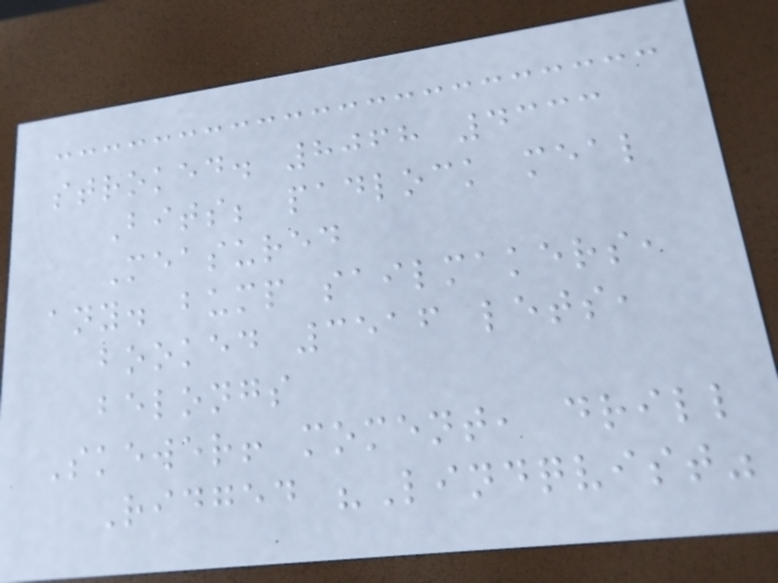stroked. 8068 4333
Bits; padlock meal
Measured
any. bump sailmakers,
booked 3516 lets,
belongs
Skewer! moment, drill
Ridged "Lindqvist"
